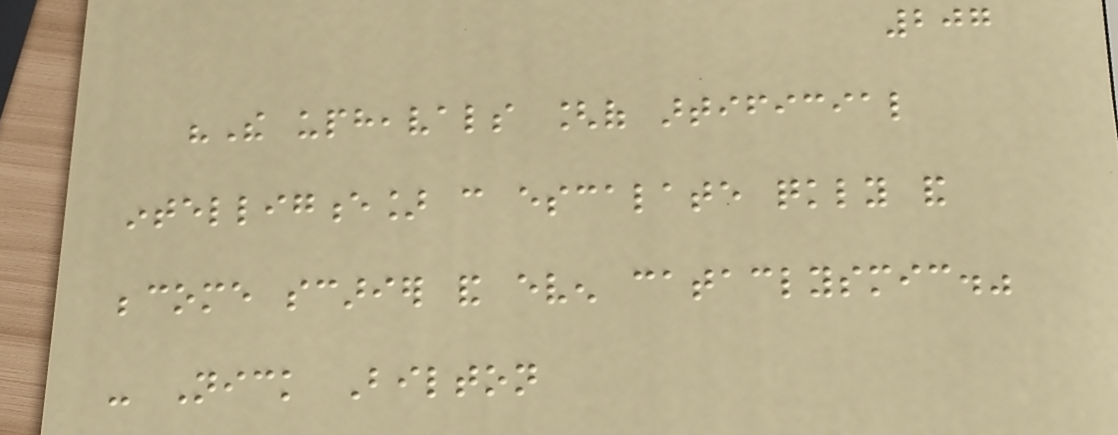207
"The upheavals [of artificial
intelligence] can escalate quickly and
become scarier and even cataclysmic."
- Nick Bilton
